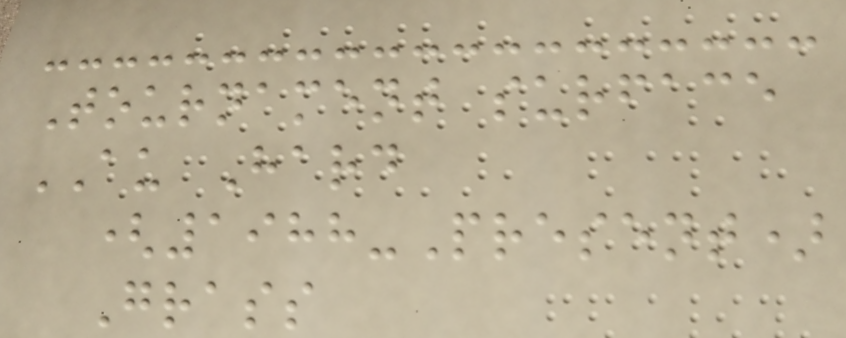Tournament surface
AU Hard
(1988-Present)
Grass
